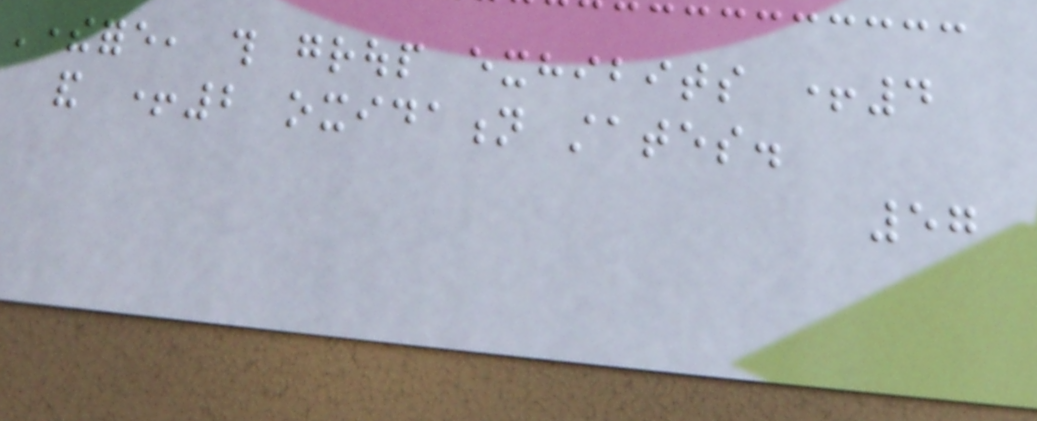Therefore, this group exhibits +4
and +2 oxidation states.
57
